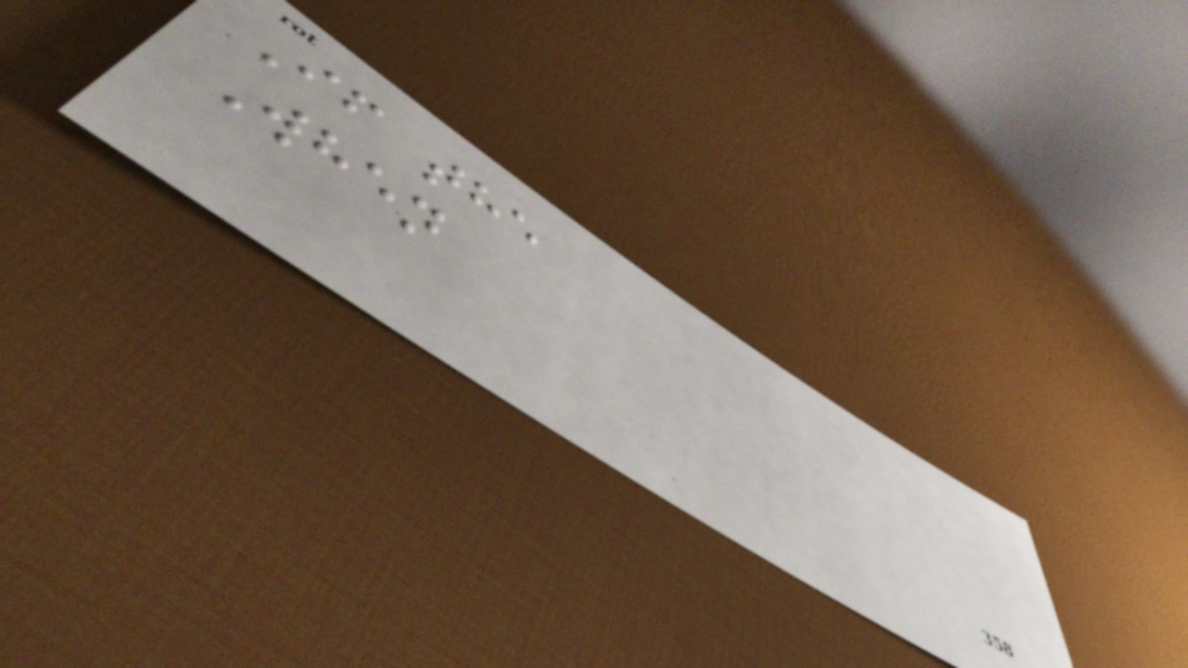If the
When
